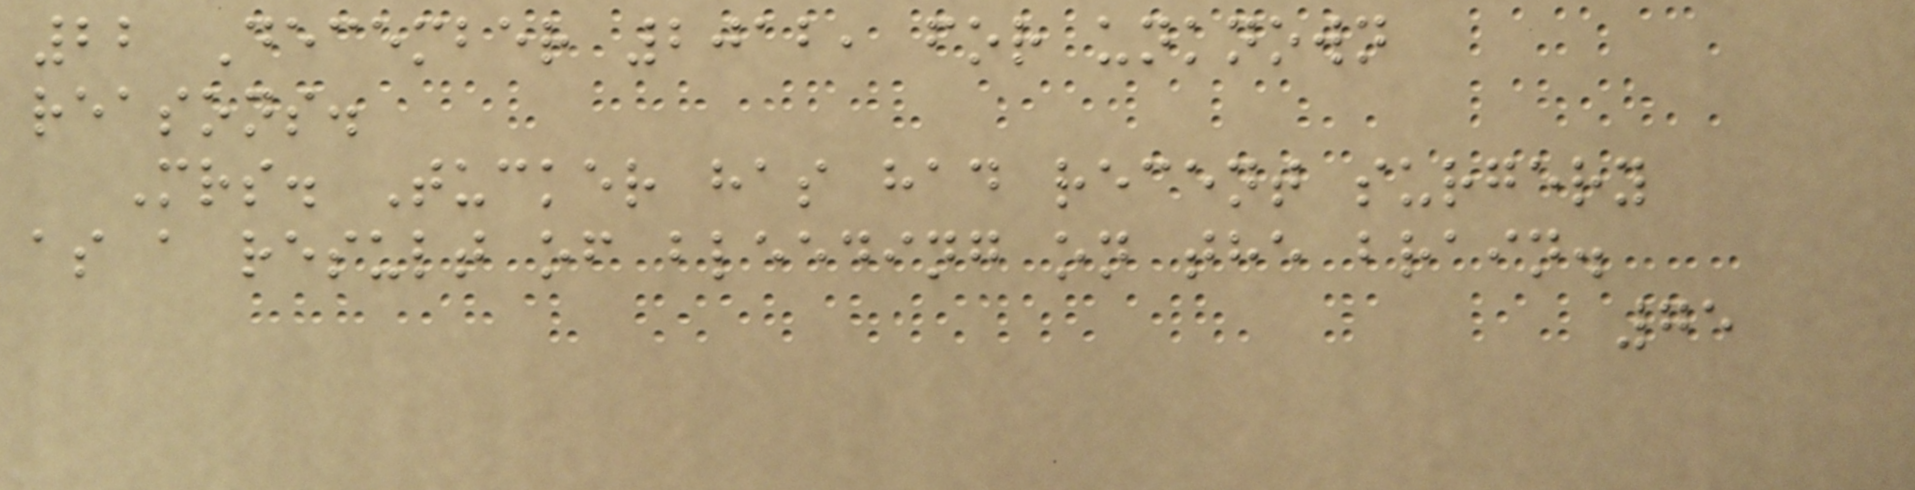22 December 2012, for unknown
reasons.
Mrs. Tucker has had recent surgery
as a result of bleeding on the brain.
75
